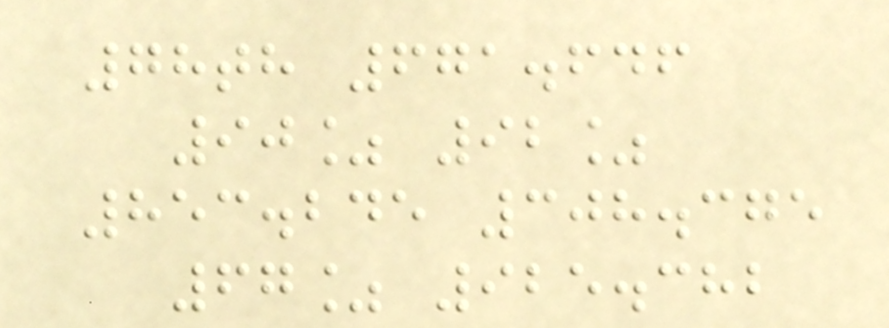78th 671.646
90% 92%
853.245 308.375
67% 925.382
